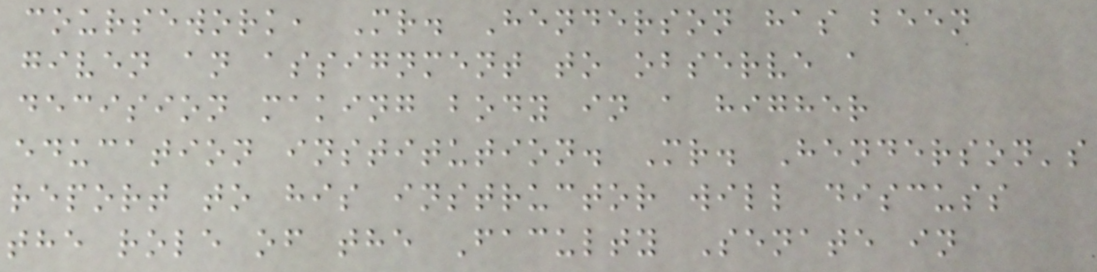coursework, Mr. Henderson has been
given an assignment to observe a
decision making body in a higher
education institution. Mr. Henderson's
report to his instructor will discuss
the role of the Faculty Senate in
